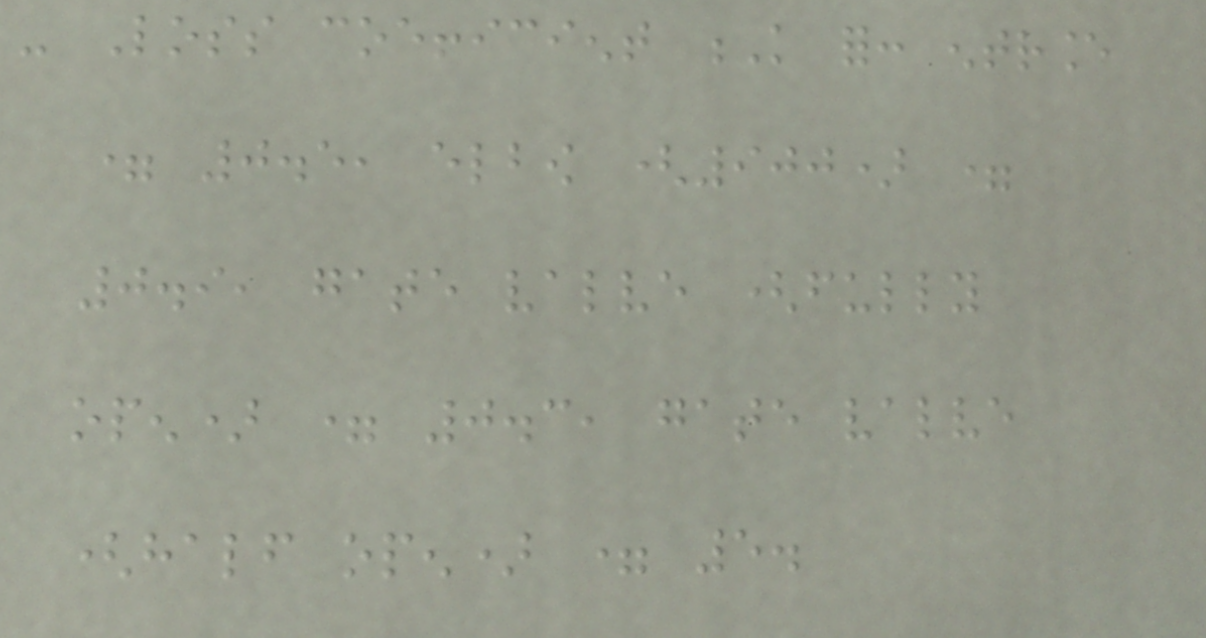- Loss coefficient K for: entrance
= 0.5, elbow (900) =
0.9, gate valve (fully
open) = 0.3, gate valve
(half open) = 5.
